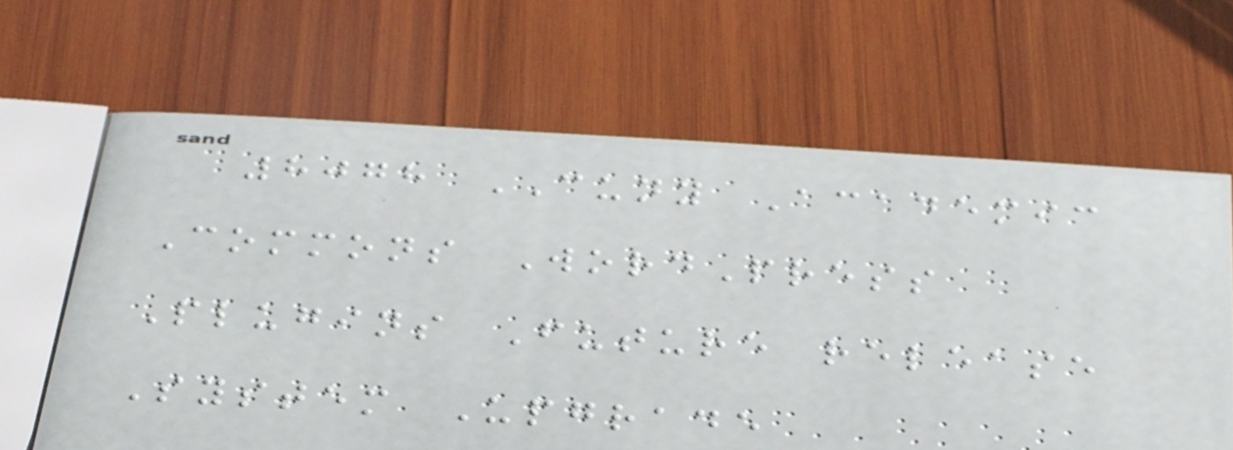8078 CUNY Academic
Commons WordPress
Plugins Future release
System Upgrade
